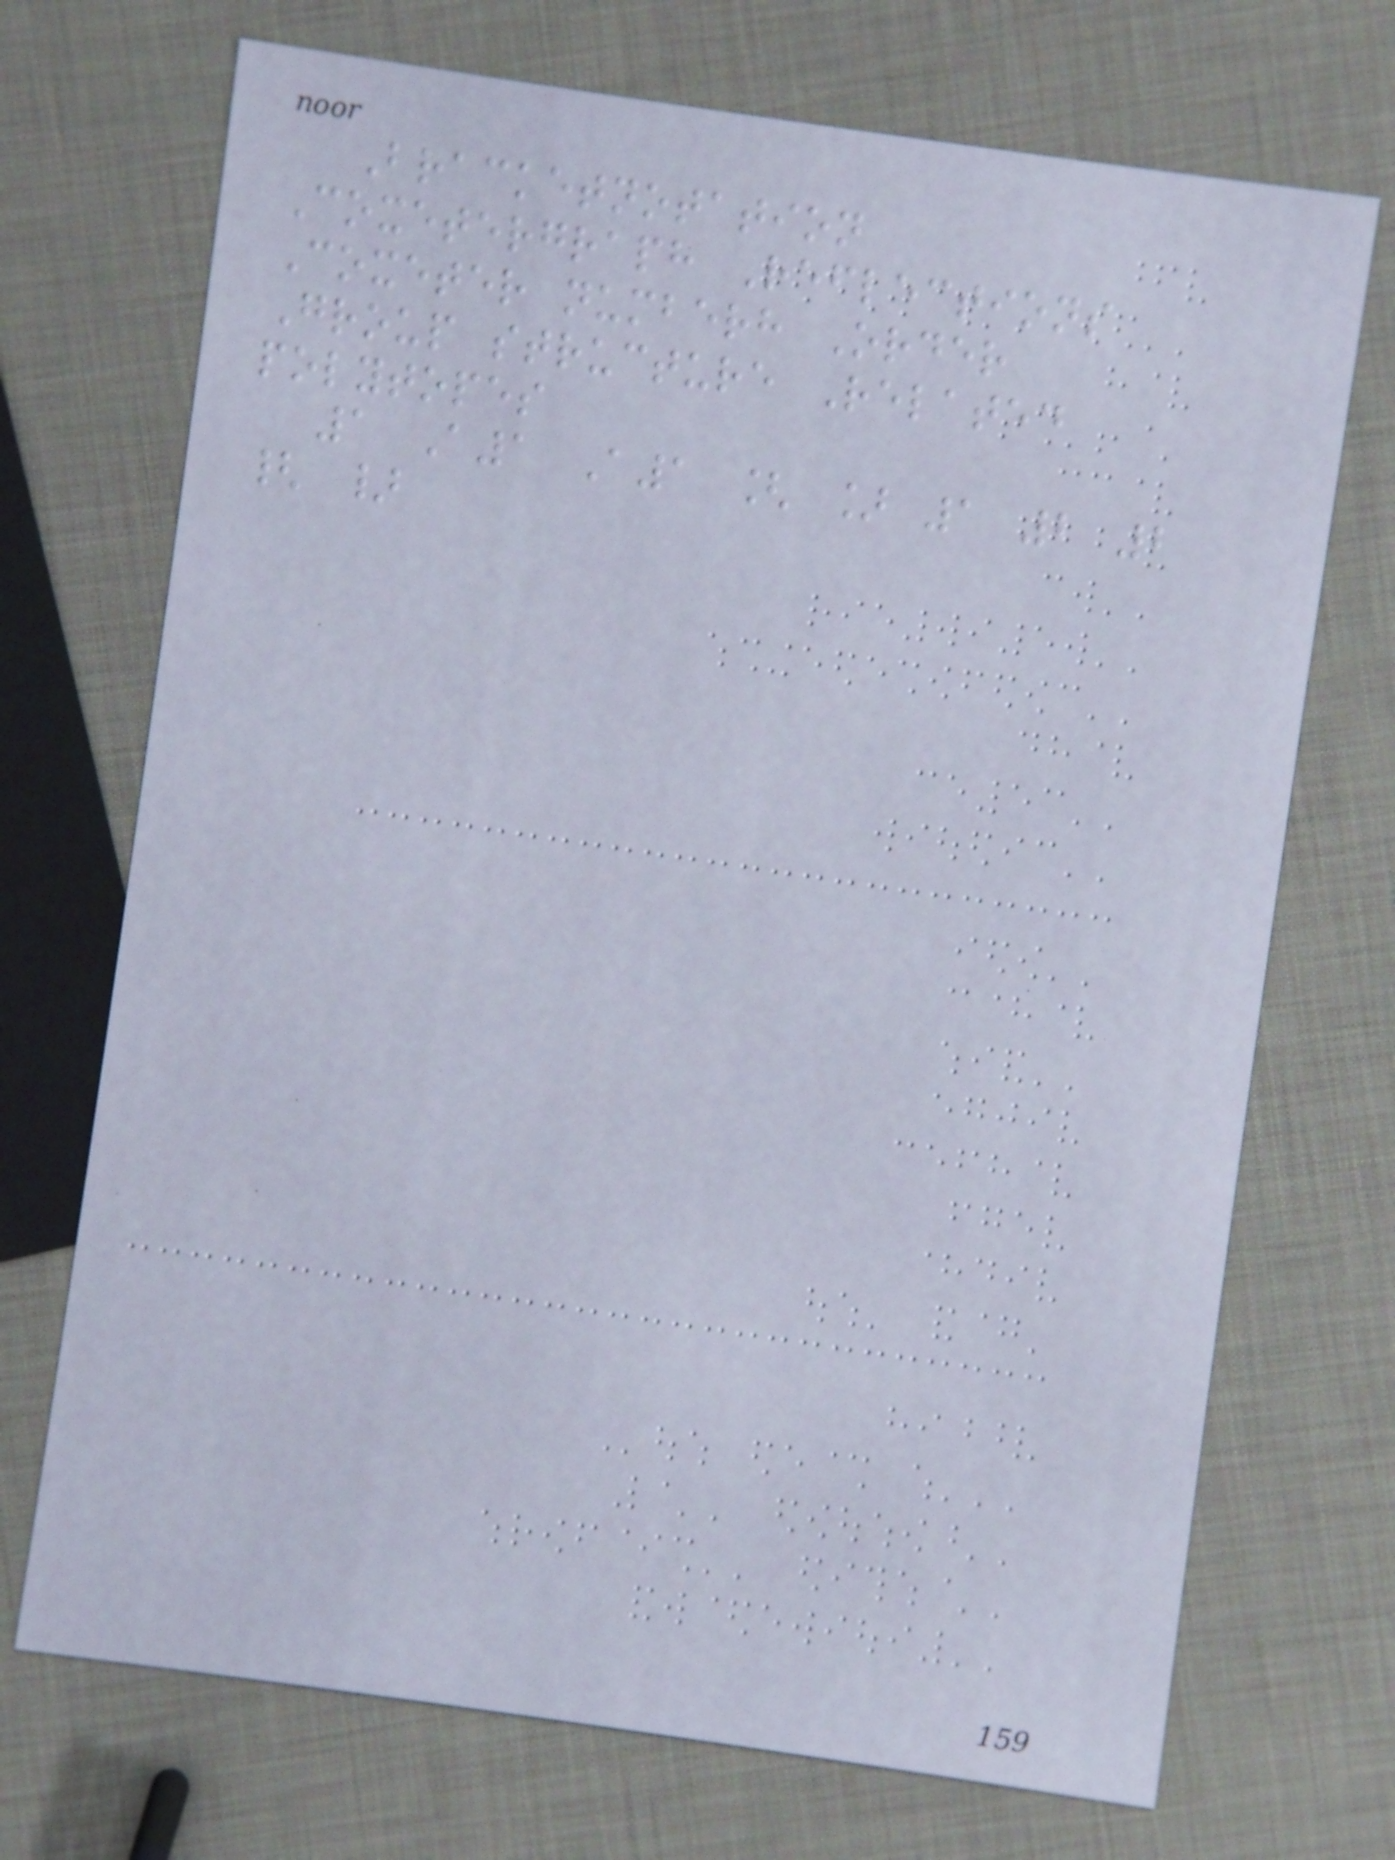Bracketnotation
Coxetergraph Reflections
Coxeter numberh Order
Group structure Related
polytopes
1 A1 A1 [ ] 1 2 2
{ }
